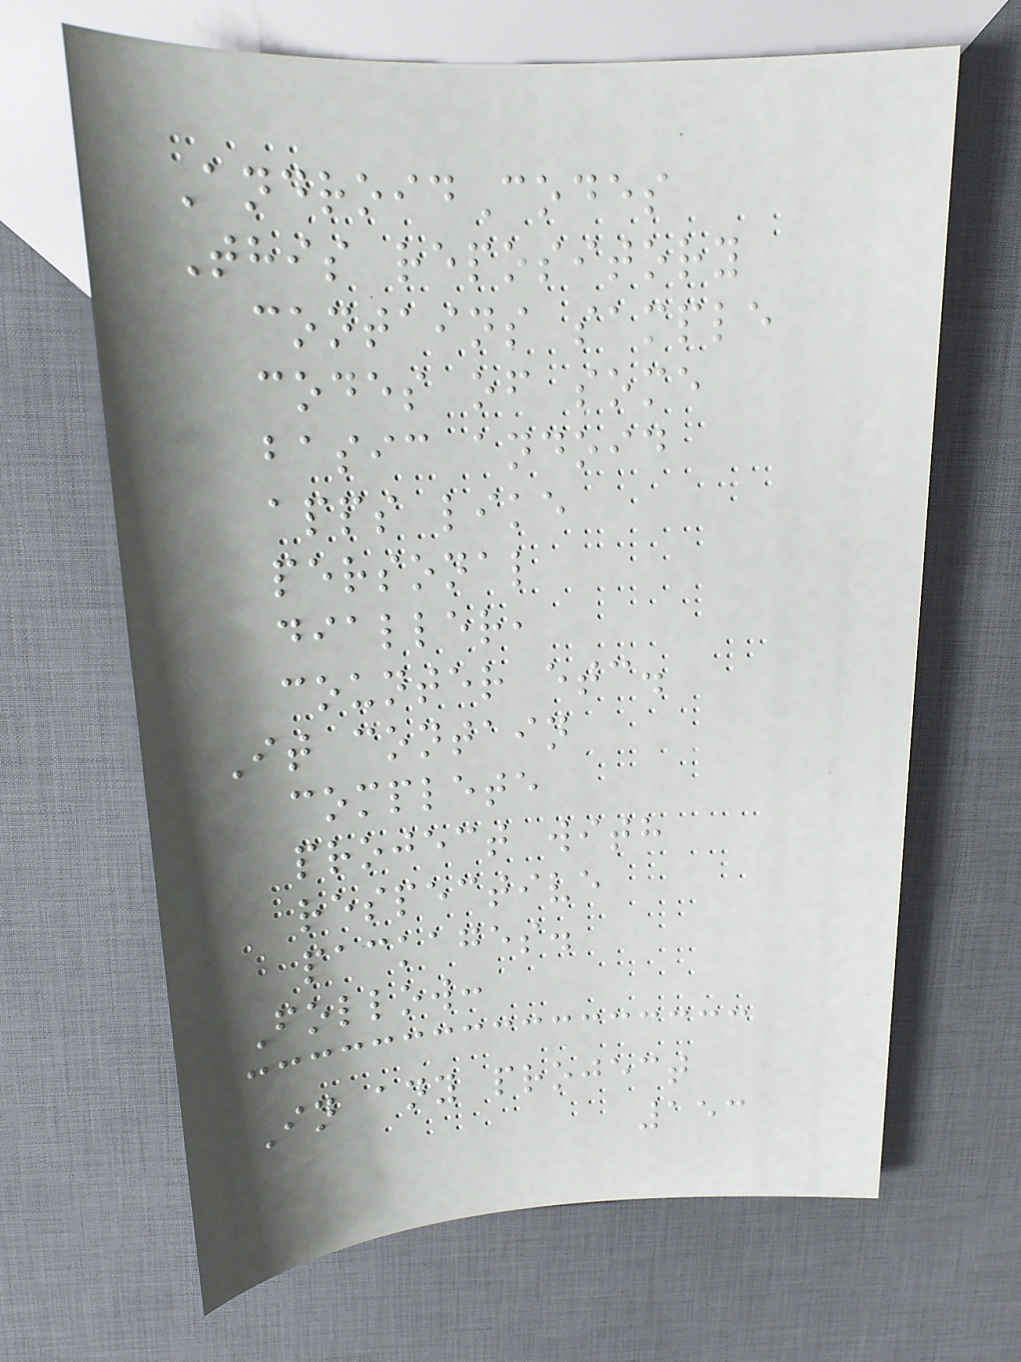AndroidCodes
This repository
contains sample
codes of some
basic andoid
apps like
personal
dialler,
counter etc.
It contain
complete
project with
respective
packages.
Follow:
In any project
153
